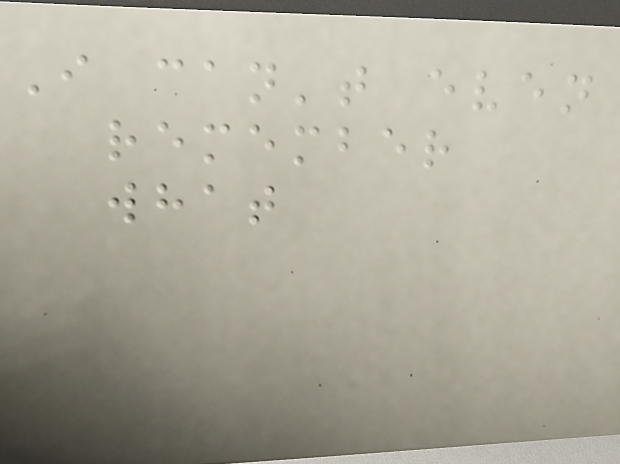I can't even
remember
what
